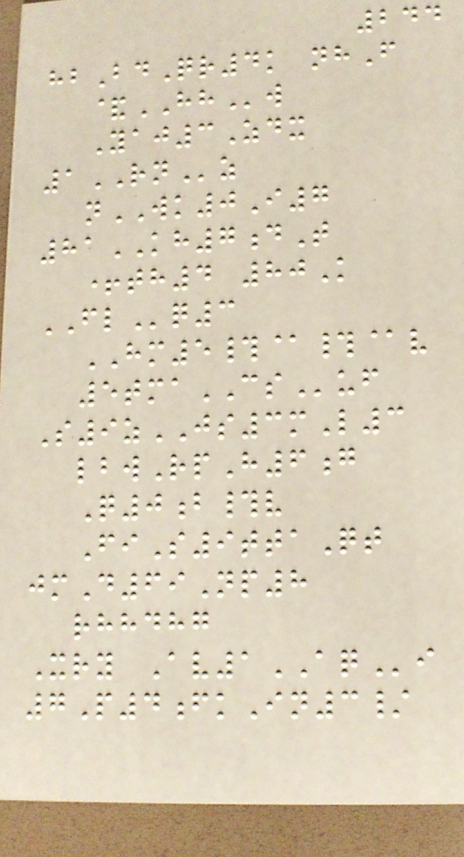244
hbBdQr4k nhF
&HHw
Yaj3Zdx
1RNz
nWK0I7
81KH7dT
+th4 80K
FLq3
HM5#@#@v
5tmaCSuf
S9zJS3mL3
lbwRpH6g
Q0b#v
FiS9ttaQt
jmD69Np8
rhhdhg
Xry Av1AQi
7P4fkIn3/
